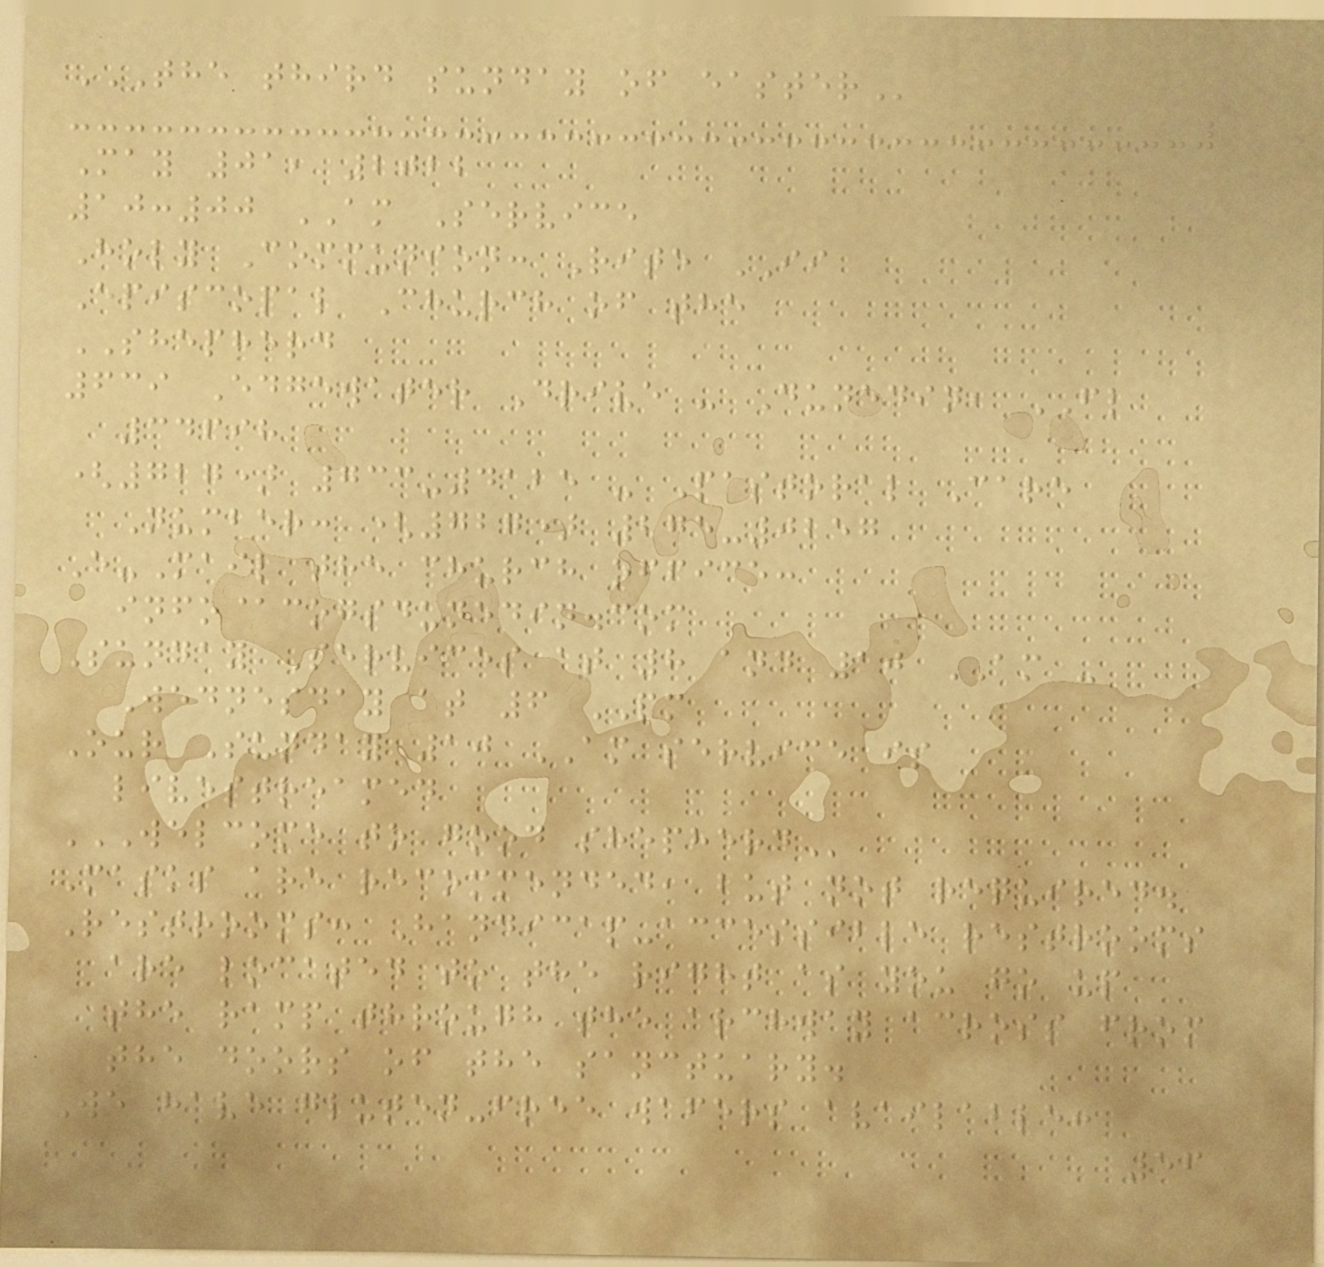THE THIRD SUNDAY OF EASTER
May 01, 2022
10:00 AM Service
Holy Communion: Rite II
Episcopal Church of the
SHEPHERD
639 Edgewater Drive - Dunedin, FL
34698
(727) 733-4125 - Pastoral Care
Number: (727) 275-0257
E-Mail the church office:
info@cogsdunedin.com
Sunday Services at 8 and 10 AM -
Wednesday at 6 PM
Our Sunday 10 AM service is
livestreamed
WELCOME TO GOOD SHEPHERD
Masks are recommended, but not required.
Restrooms: Handicap-accessible restrooms
are located to the right as you go up
the ramp through the archway across from
the doors of the sanctuary.
We have gluten-free wafers available:
56
